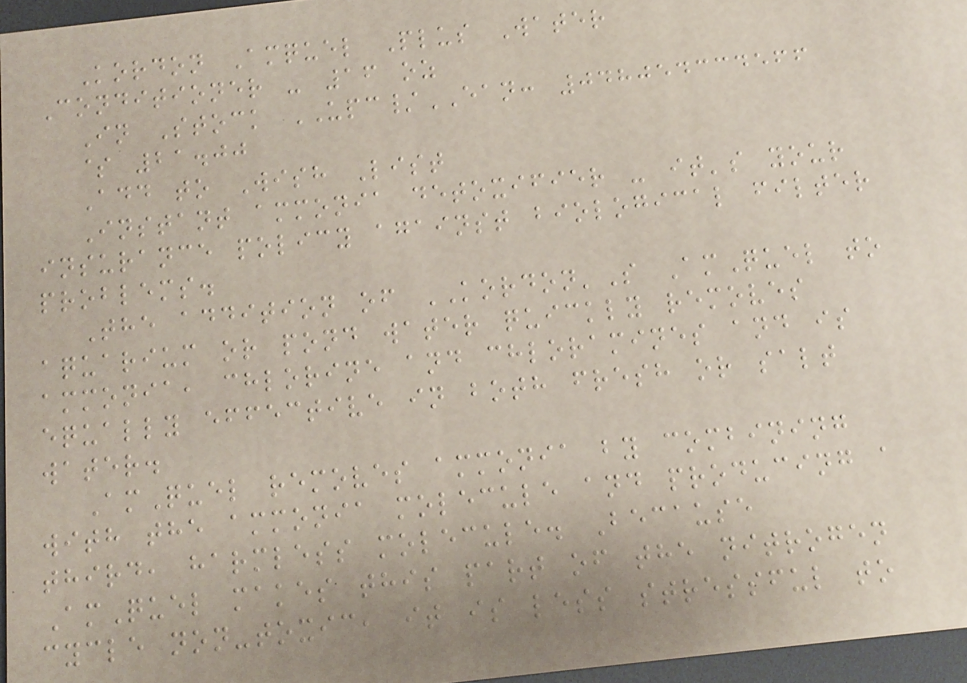Kordon Amquel Plus Water
Conditioner - 16 oz
In Stock UPC/EAN: 048054334566
$ 21.00
Add to Wish List
Instant ammonia detoxifier - it's your
insurance policy against biological filter
problems.
The addition of KORDON'S AmQuel to
aquarium or pond water quickly removes
ammonia, chlorine and chloramines and is
equally effective in both fresh or salt
water.
AmQuel removes ammonia by combining
with the ammonia molecule and producing a
third, harmless molecule. Because
AmQuel makes this part of the nitrogen
cycle non-toxic, it is less stressful to
